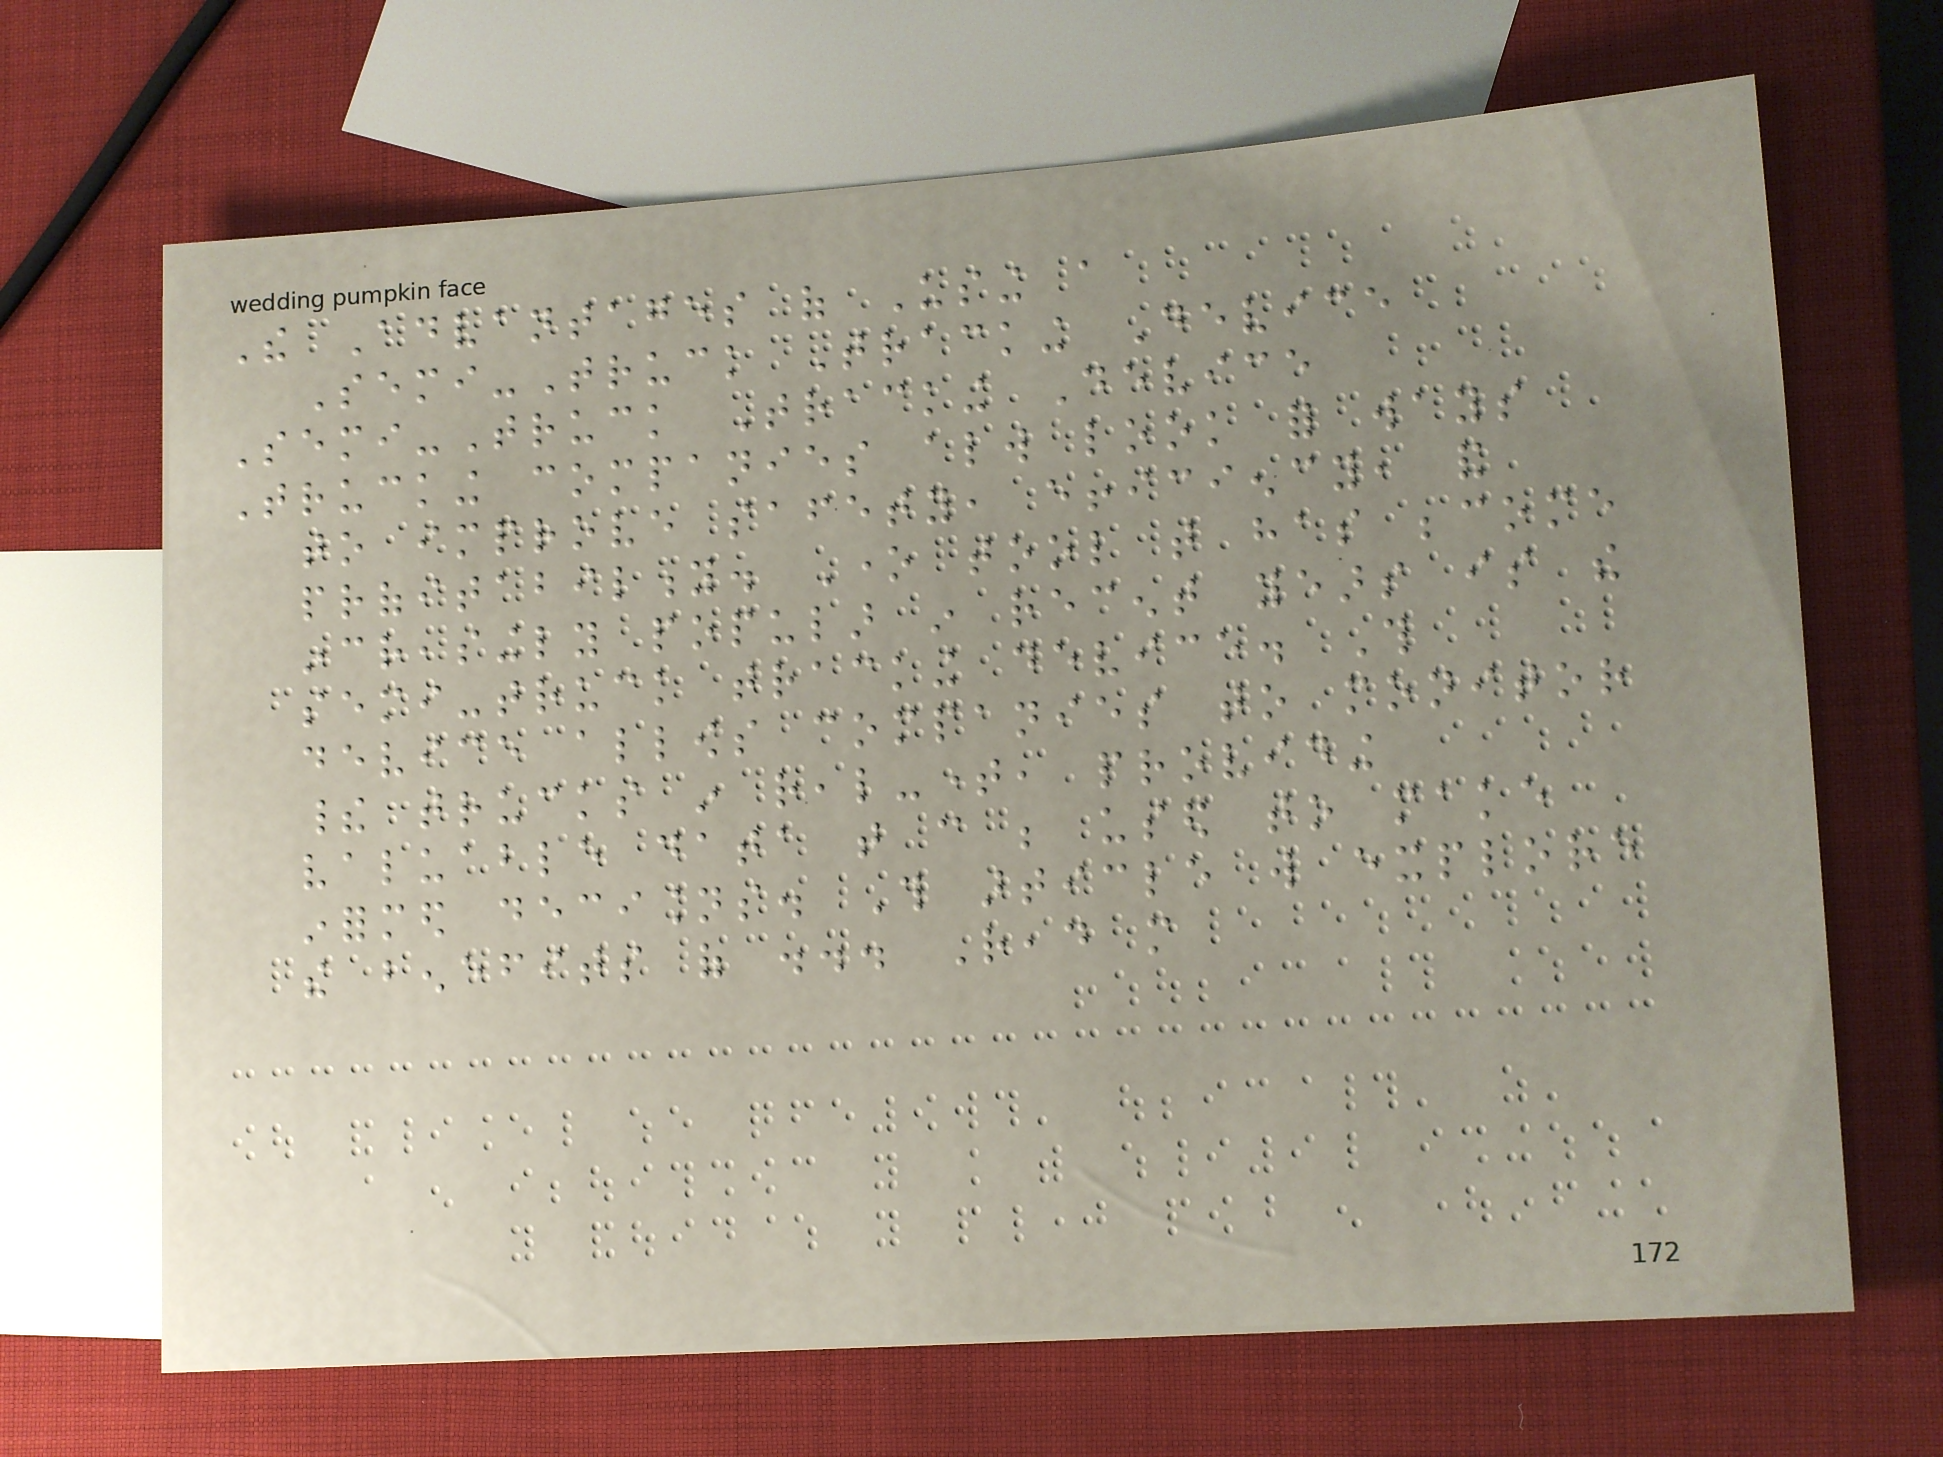The Advantages of Using a
Semi-Truck Tracking Device
Semi-Truck Tracking Device
Trucking companies always look for ways
to improve safety, efficiency, and
profitability. One tool that has become
increasingly popular in recent years is the
semi-truck tracking device. This
device allows companies to monitor
their trucks in real-time, providing
valuable data that can be used to make
informed decisions. This article will explore
the benefits of ... Read more
